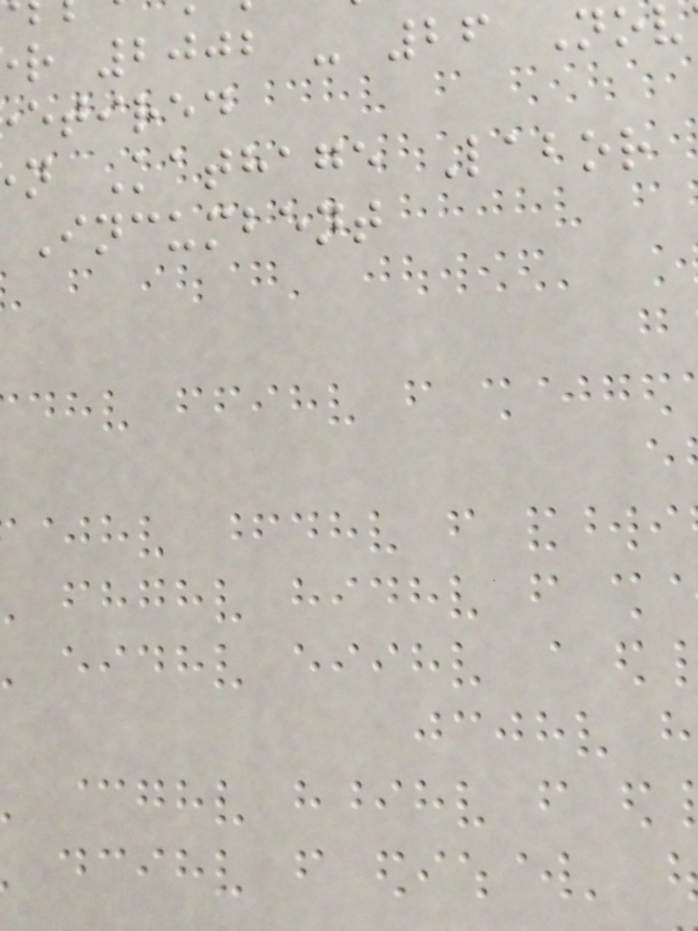r 2002 - 26 Nov
etired
n Kathage Labor
Incumbent
